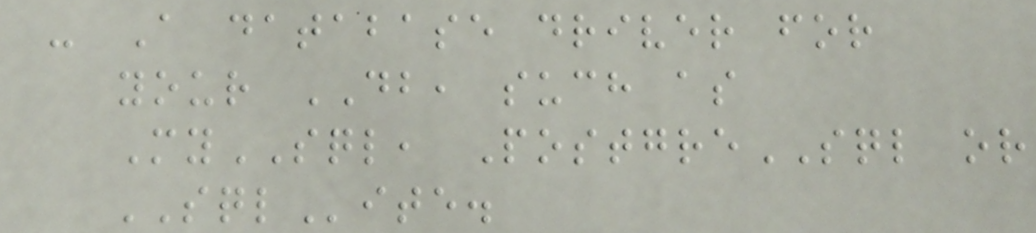- A database driver for
your DB, such as
MySQL, PostgreSQL or
SQLite.
